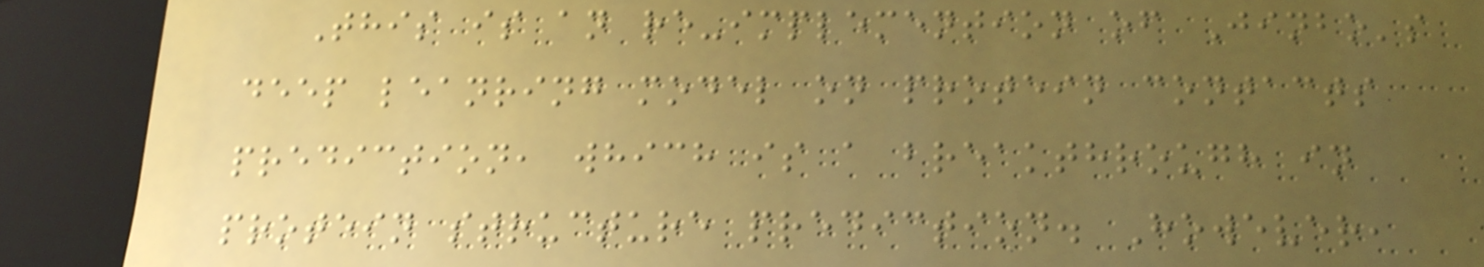This is an re-implemention of Jinbo's
deep leanring model on protein contacts
prediction, which is a breakthrough in
protein structure prediction. However,
